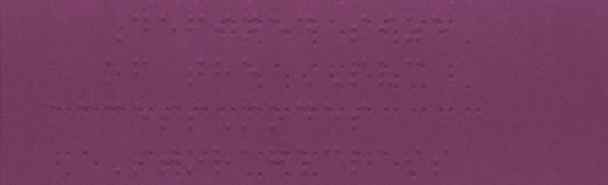Defined size
of the PVC
accessModes
Storageclass
